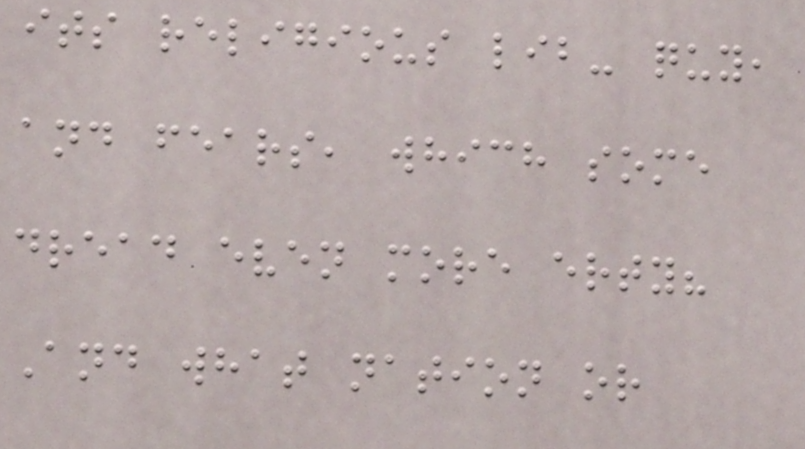its religious lib- quy,
and fears, which some
dread even more erty?
And what nation or
